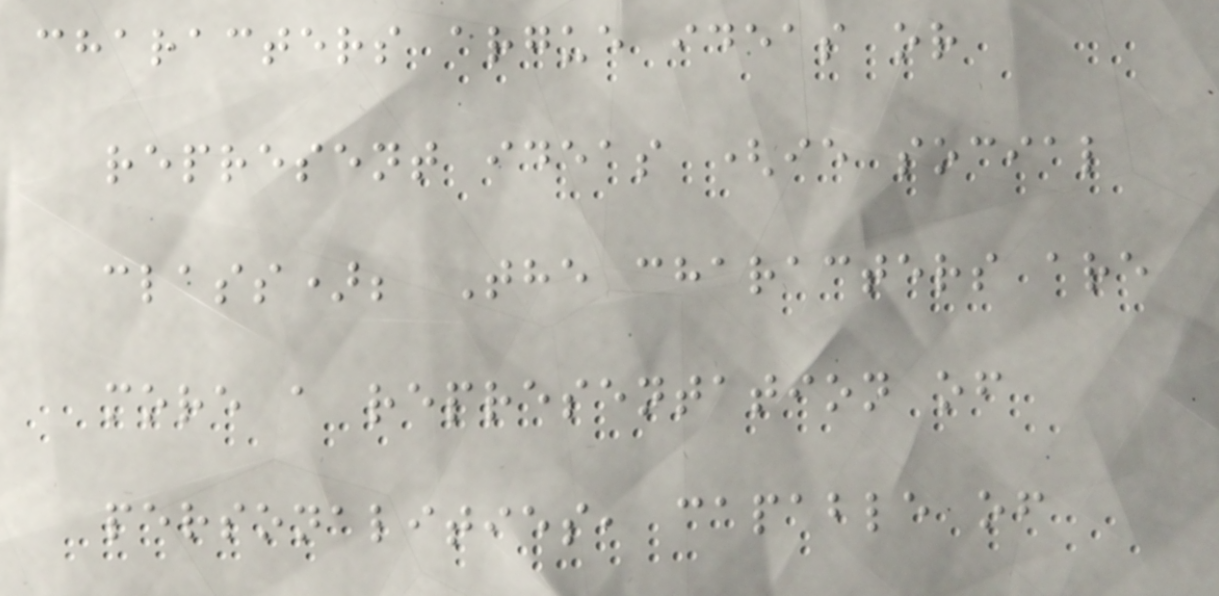characters argue ideas or
represent ideas (ie social
class); The characters are
more a representation of
personalities, capable of
